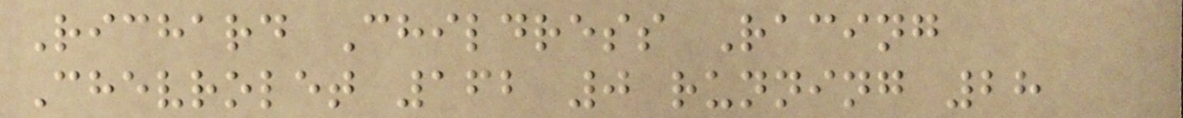Richard Childress Racing
Chevrolet 162 0 running 28
